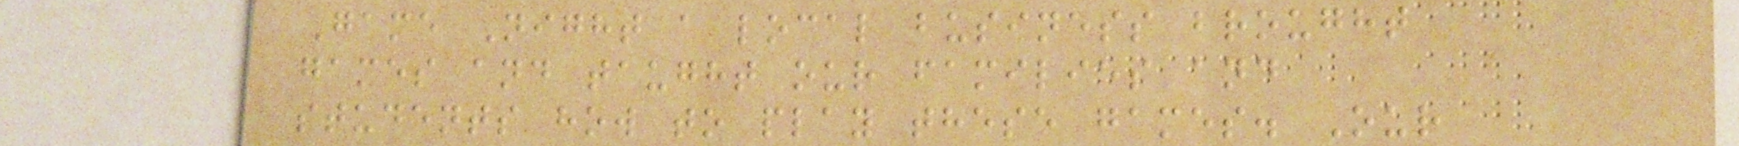Game Night a local business brought
games and taught our families and
students how to play these games. Our
